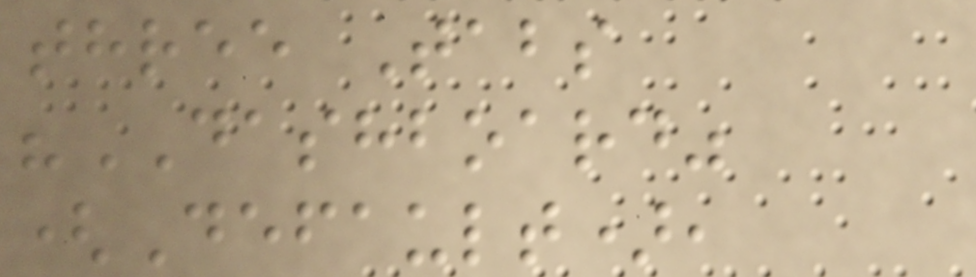three Tabs
"DASHBOARD"
(Default),
